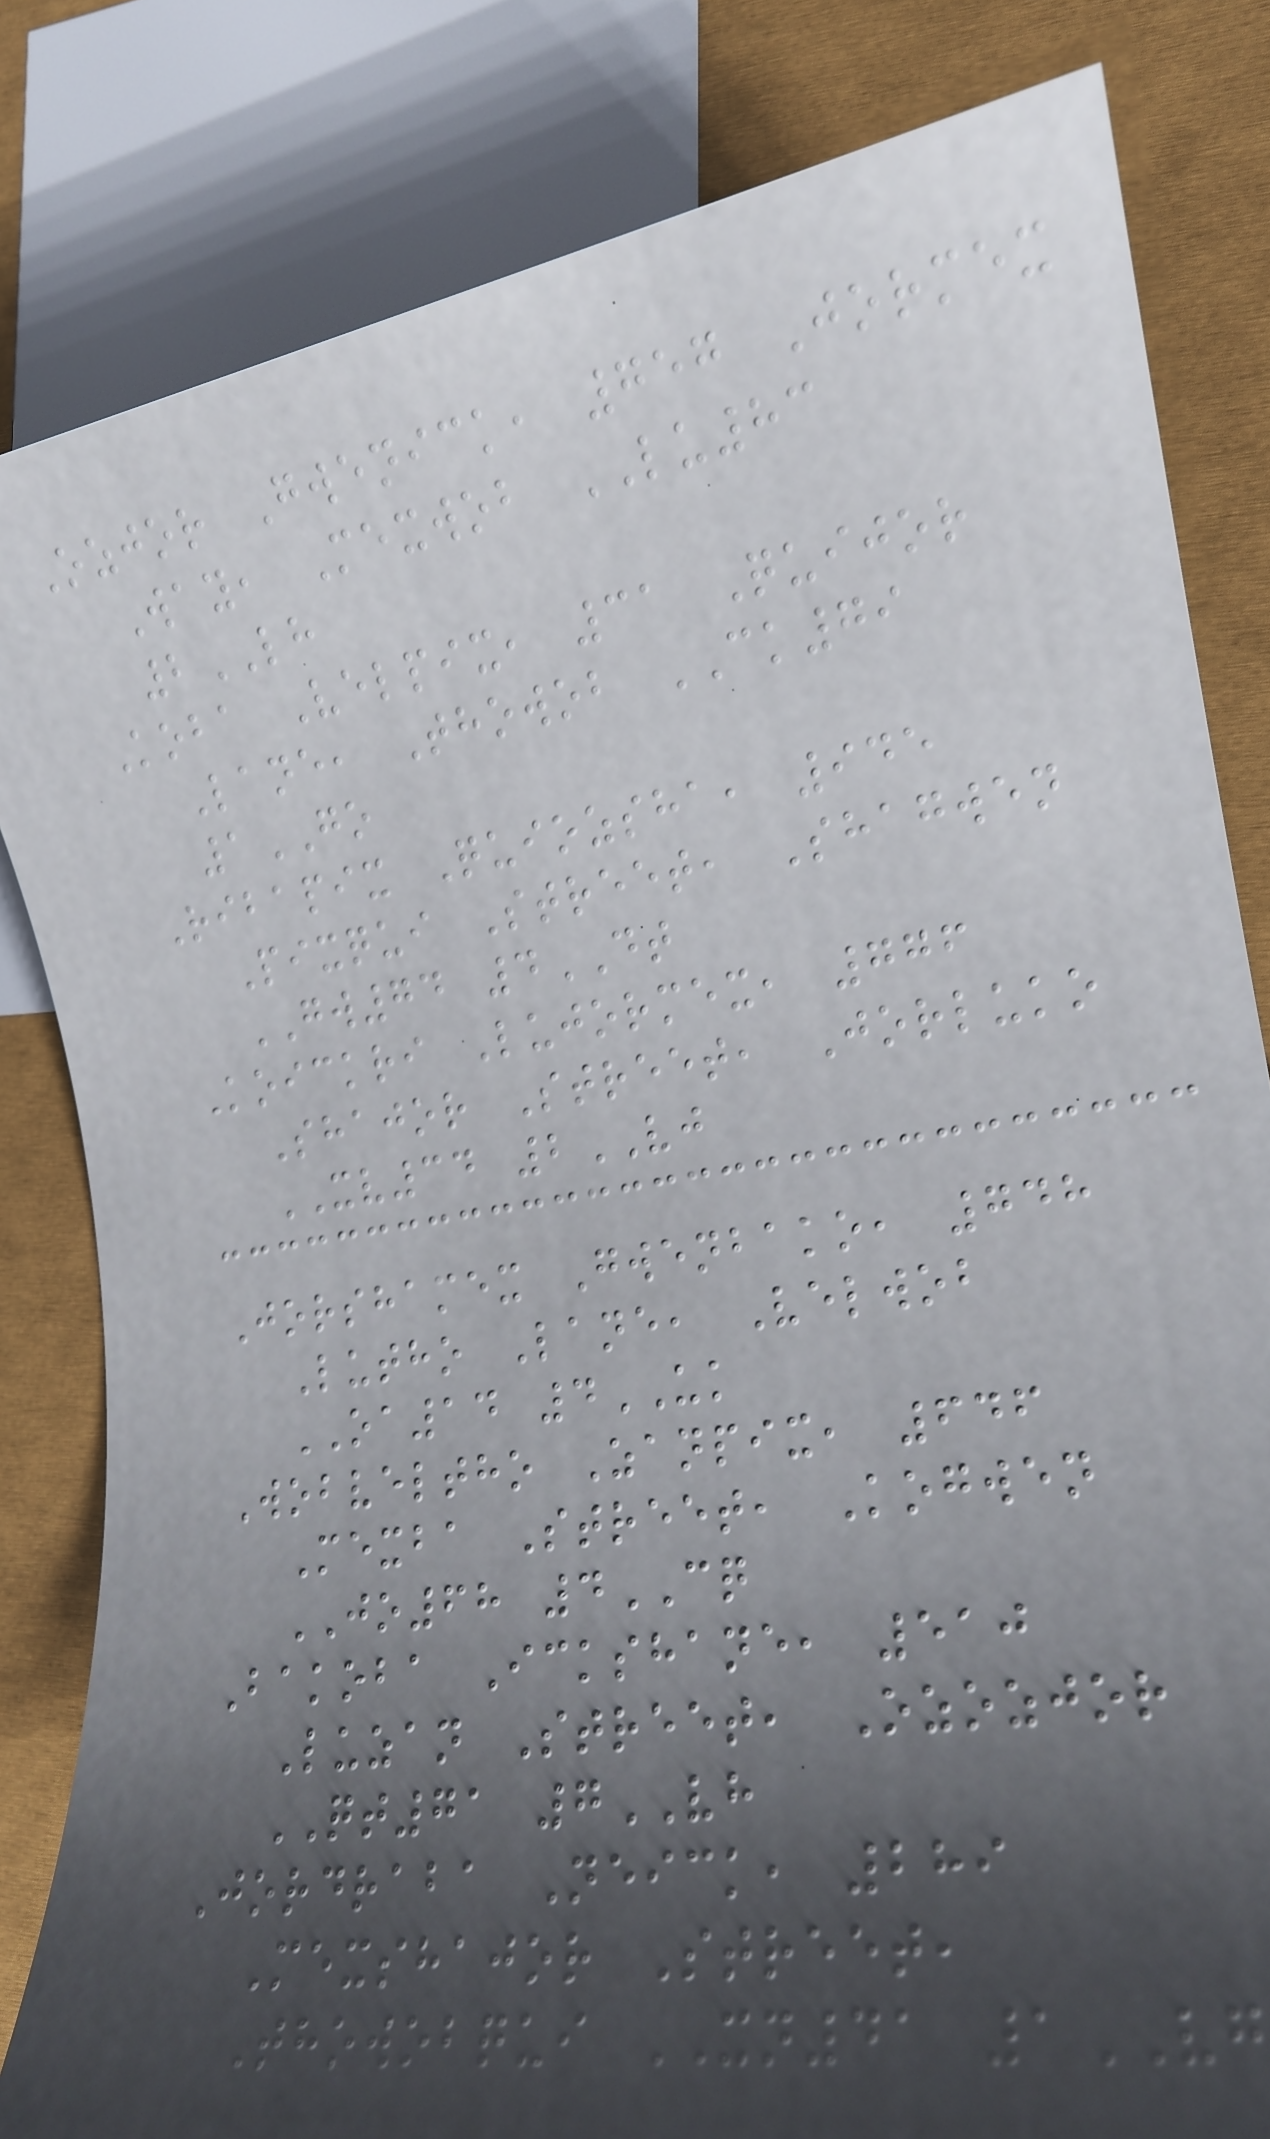Ozjor Gwenick, 757 Jormex
Way, Mexwob LU83
2LH
Koba Velpix, 31 Quijor
Lane, Thowob CK79
1GO
Ribapix Quiozsha, 945
Pixqui Street, Shagwen
GW74 4DT
Koickri Lujormex, 776
Shajor Street, Jorluko
XV34 2VJ
Jorshamex Gwenbako, 748
Lutho Lane, Velwob
OA14 4UK
Wobveltho Zanpix, 646
Mexba Street, Kogwen
JO68 4CQ
Bakoba Ickshane, 510
Luzan Street, Ozozjor
QT71 7VH
Jordraba Neick, 289
Mexshajor Street,
Thowobqui XN41 1VG
